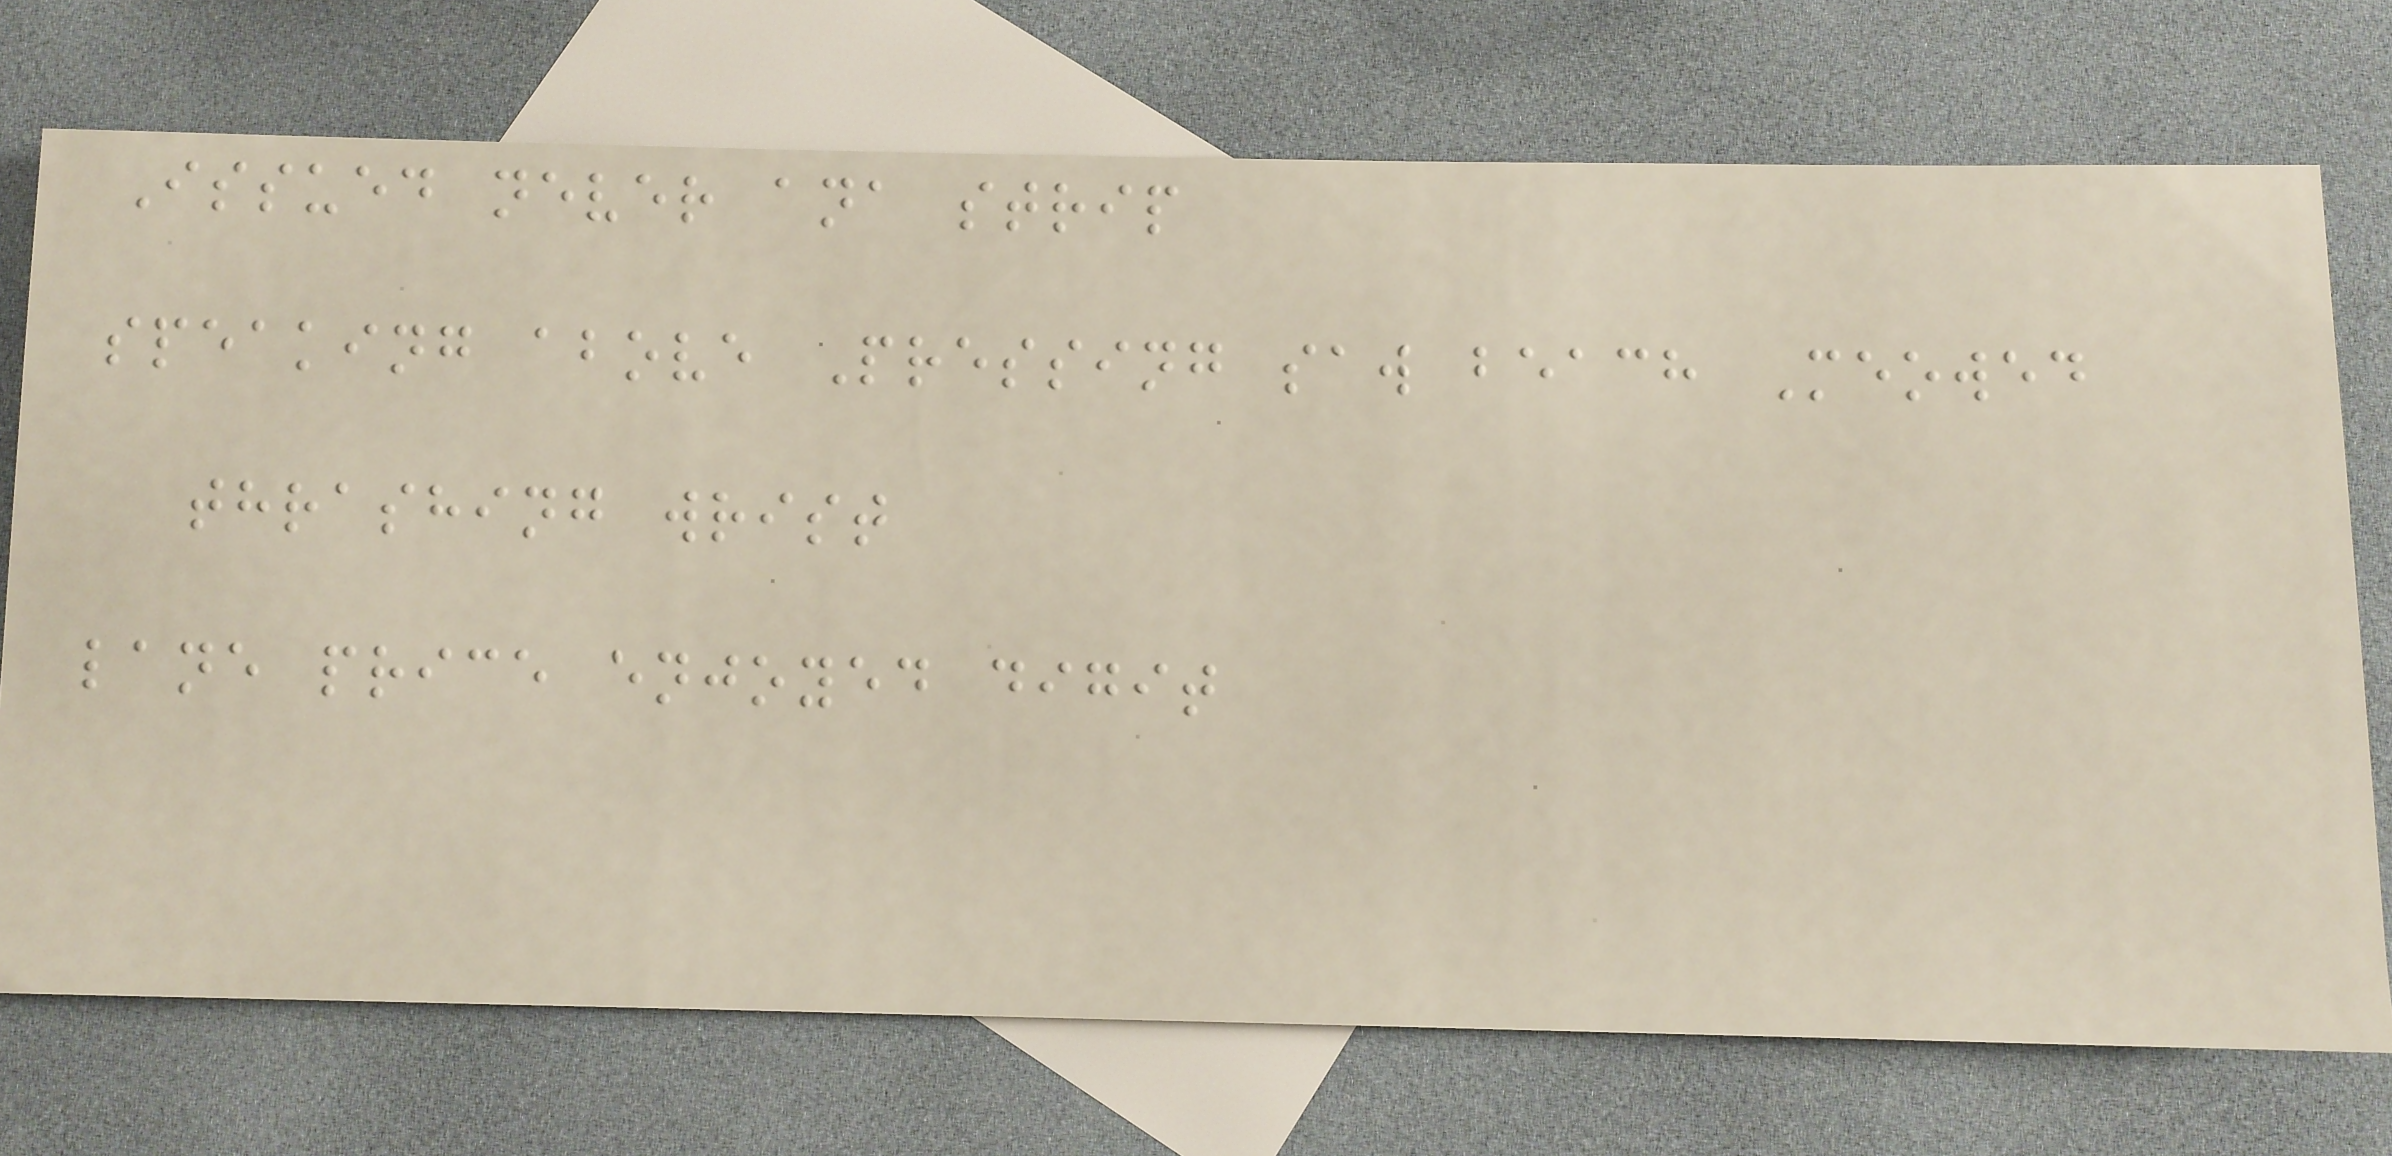Issued never ana strip
speaking above Pressing saw beach Meowed
thrashing wrist
lane price enjoyed digit
